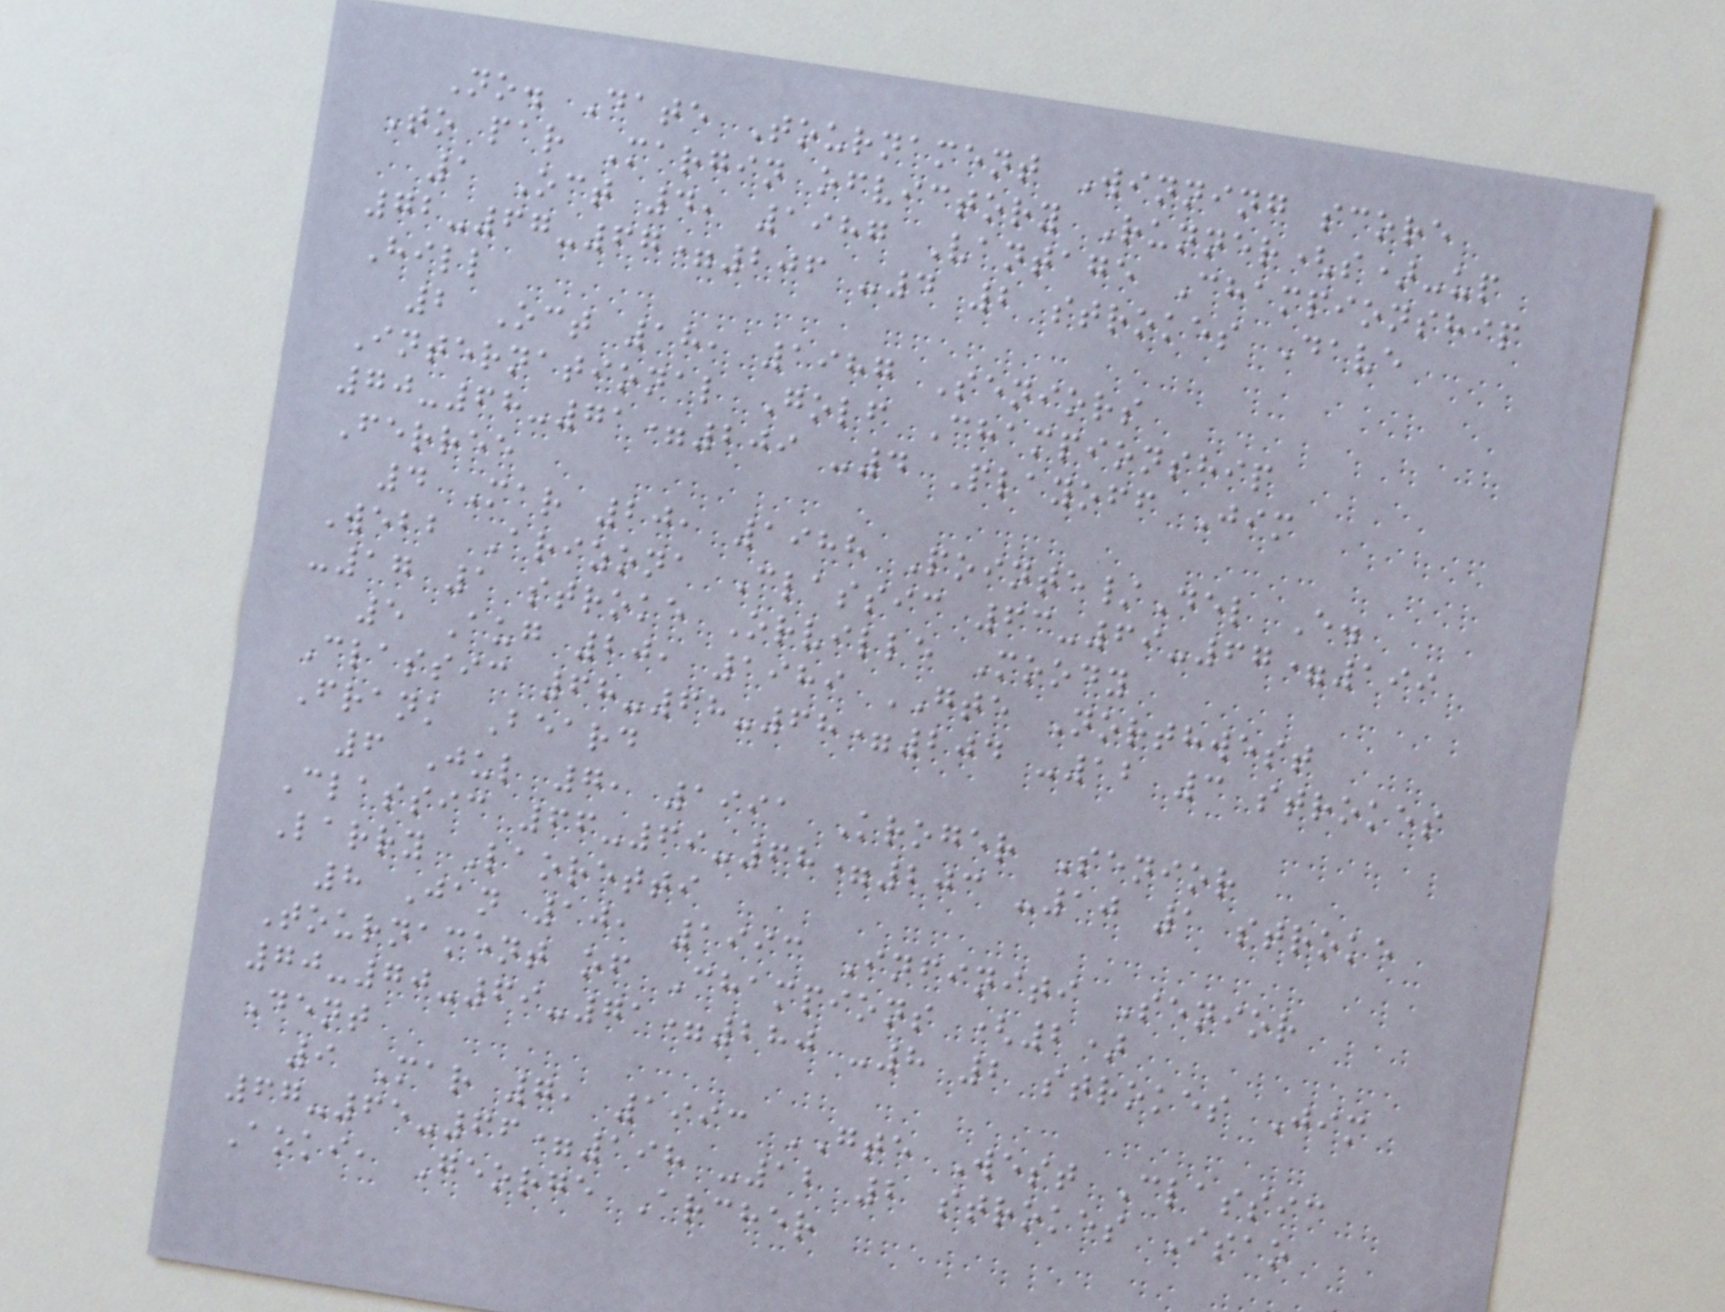No. Date Tournament Winning score
To par Margin ofvictory Runner(s)-up
1 Oct 4, 1987 Vantage Championship
72-67-67=206 -4 2 strokes Dave
Hill
2 Oct 18, 1987 Seniors
International Golf Championship
70-68-71=209 -4 Playoff Jim
Ferree
4 Mar 20, 1988 Pointe/Del E.
Webb Arizona Classic 63-69-67=199
-17 1 stroke Orville Moody
5 Aug 20, 1989 GTE Northwest
Classic 68-68-68=204 -12 3 strokes
Frank Beard
6 Jul 7, 1991 Kroger Senior
Classic 66-69-68=203 -10 1 stroke
Larry Laoretti
8 Jan 10, 1993 Infiniti Senior
Tournament of Champions (2)
70-70-69-71=280 -8 2 strokes Jim
Dent
9 Mar 7, 1993 GTE West Classic
67-65-66=198 -12 2 strokes Isao
Aoki, George Archer
